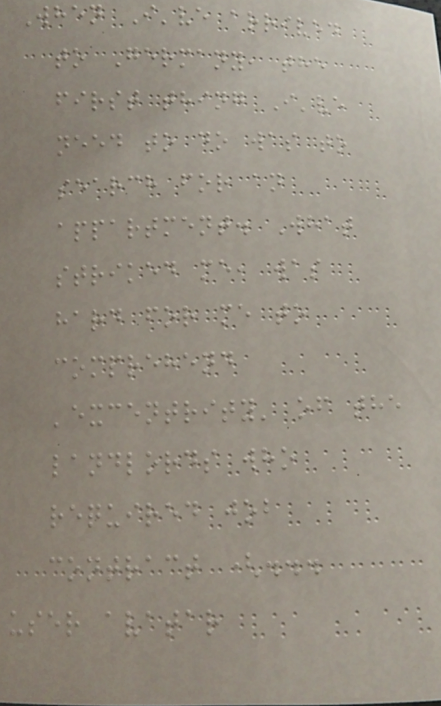When I've arrived
to Germany, the
first thing I've
need to do was to
search for an
appartment. What
striked me, was
hard for me to
comprehend
'excentrity' of the
landlords who
required job
contract (...
user avatar
